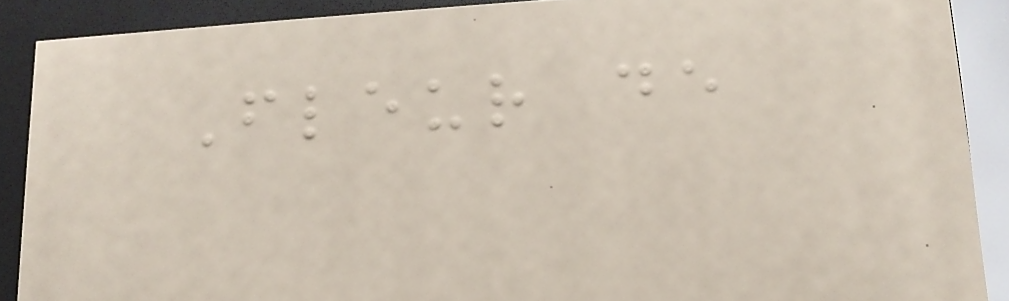Fleur de
